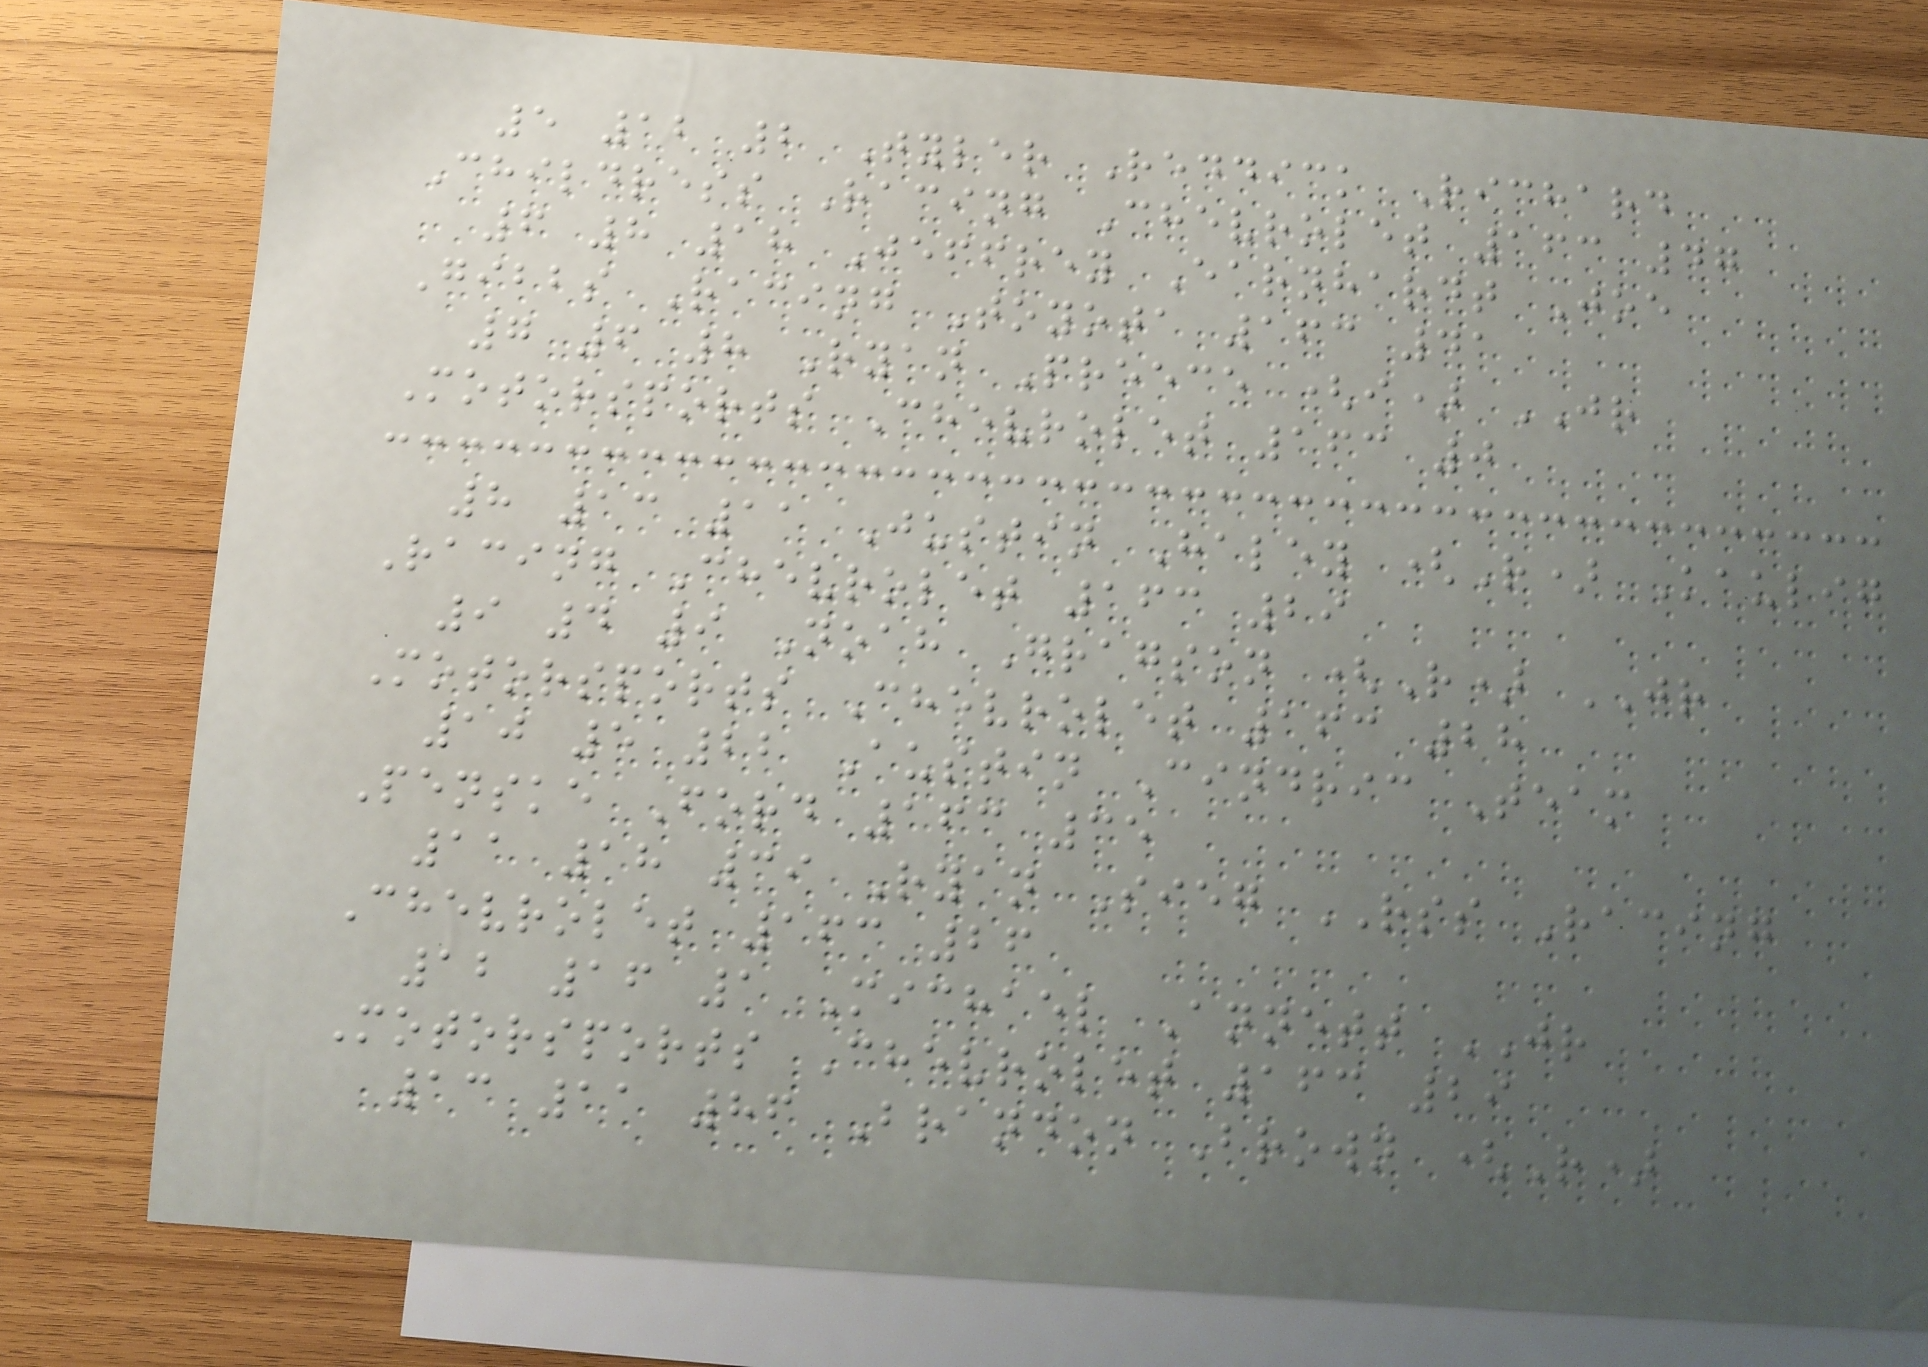5 12 2 Tyler Reddick Richard
Childress Racing Chevrolet 163 47
6 8 18 Jeffrey Earnhardt Joe
Gibbs Racing Toyota 163 41
7 6 8 Ryan Preece (i) JR
Motorsports Chevrolet 163 0
8 13 11 Justin Haley (R) Kaulig
Racing Chevrolet 163 29
9 4 9 Noah Gragson (R) JR
Motorsports Chevrolet 163 28
10 5 22 Austin Cindric Team
Penske Ford 163 35
11 18 39 Ryan Sieg RSS Racing
Chevrolet 163 26
12 16 1 Michael Annett JR
Motorsports Chevrolet 163 29
13 11 86 Brandon Brown (R)
